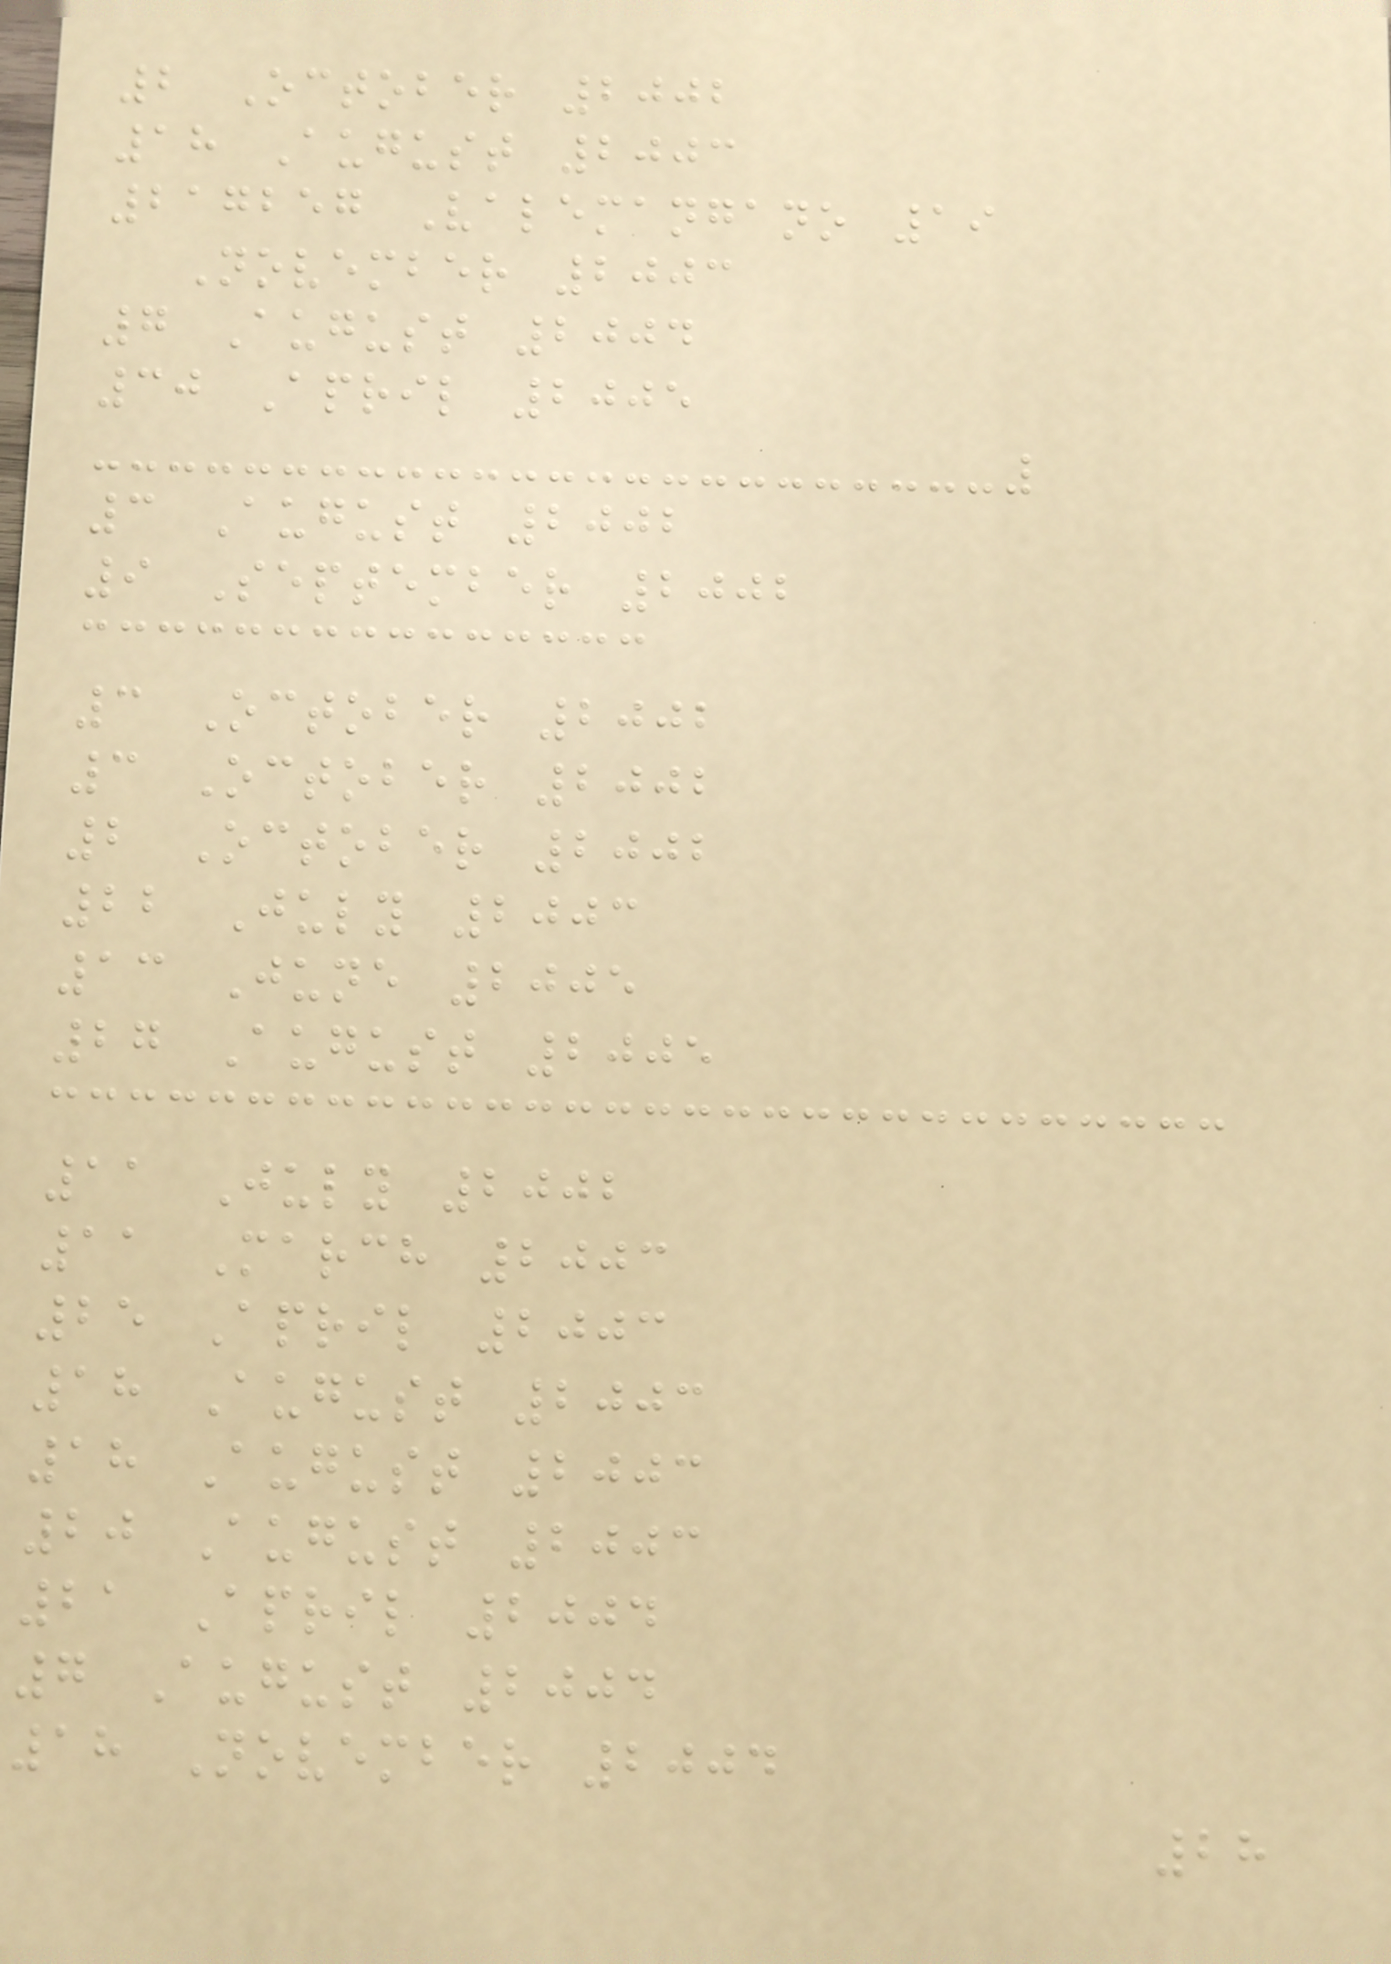2 October 2002
18 August 2003
217257 Valemangano 19
November 2003
7 August 2004
30 April 2005
3 August 2002
9 September 2002
3 October 2002
3 October 2002
2 October 2002
22 July 2003
13 June 2005
27 August 2005
11 July 2002
11 March 2003
25 April 2003
18 August 2003
18 August 2003
20 August 2003
21 April 2004
7 August 2004
18 November 2004
28
